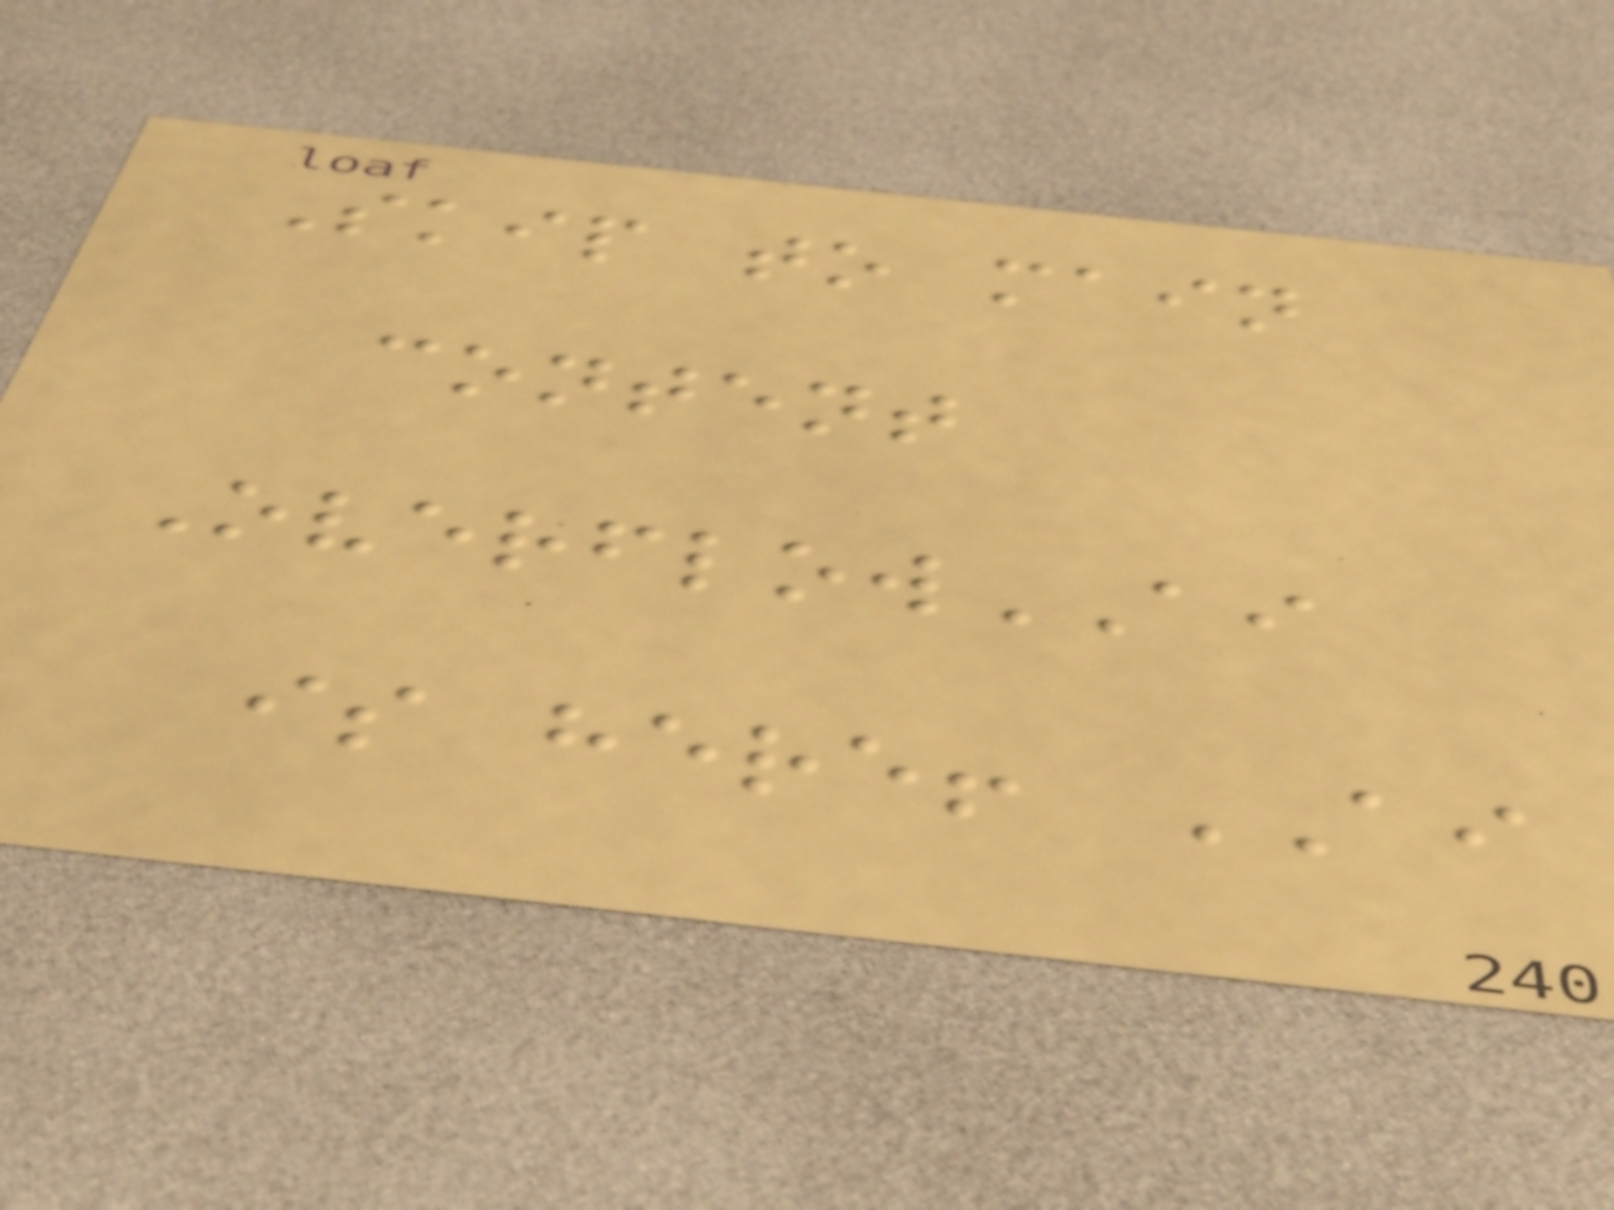Skip to main
content
OverflowAI
is here! AI
